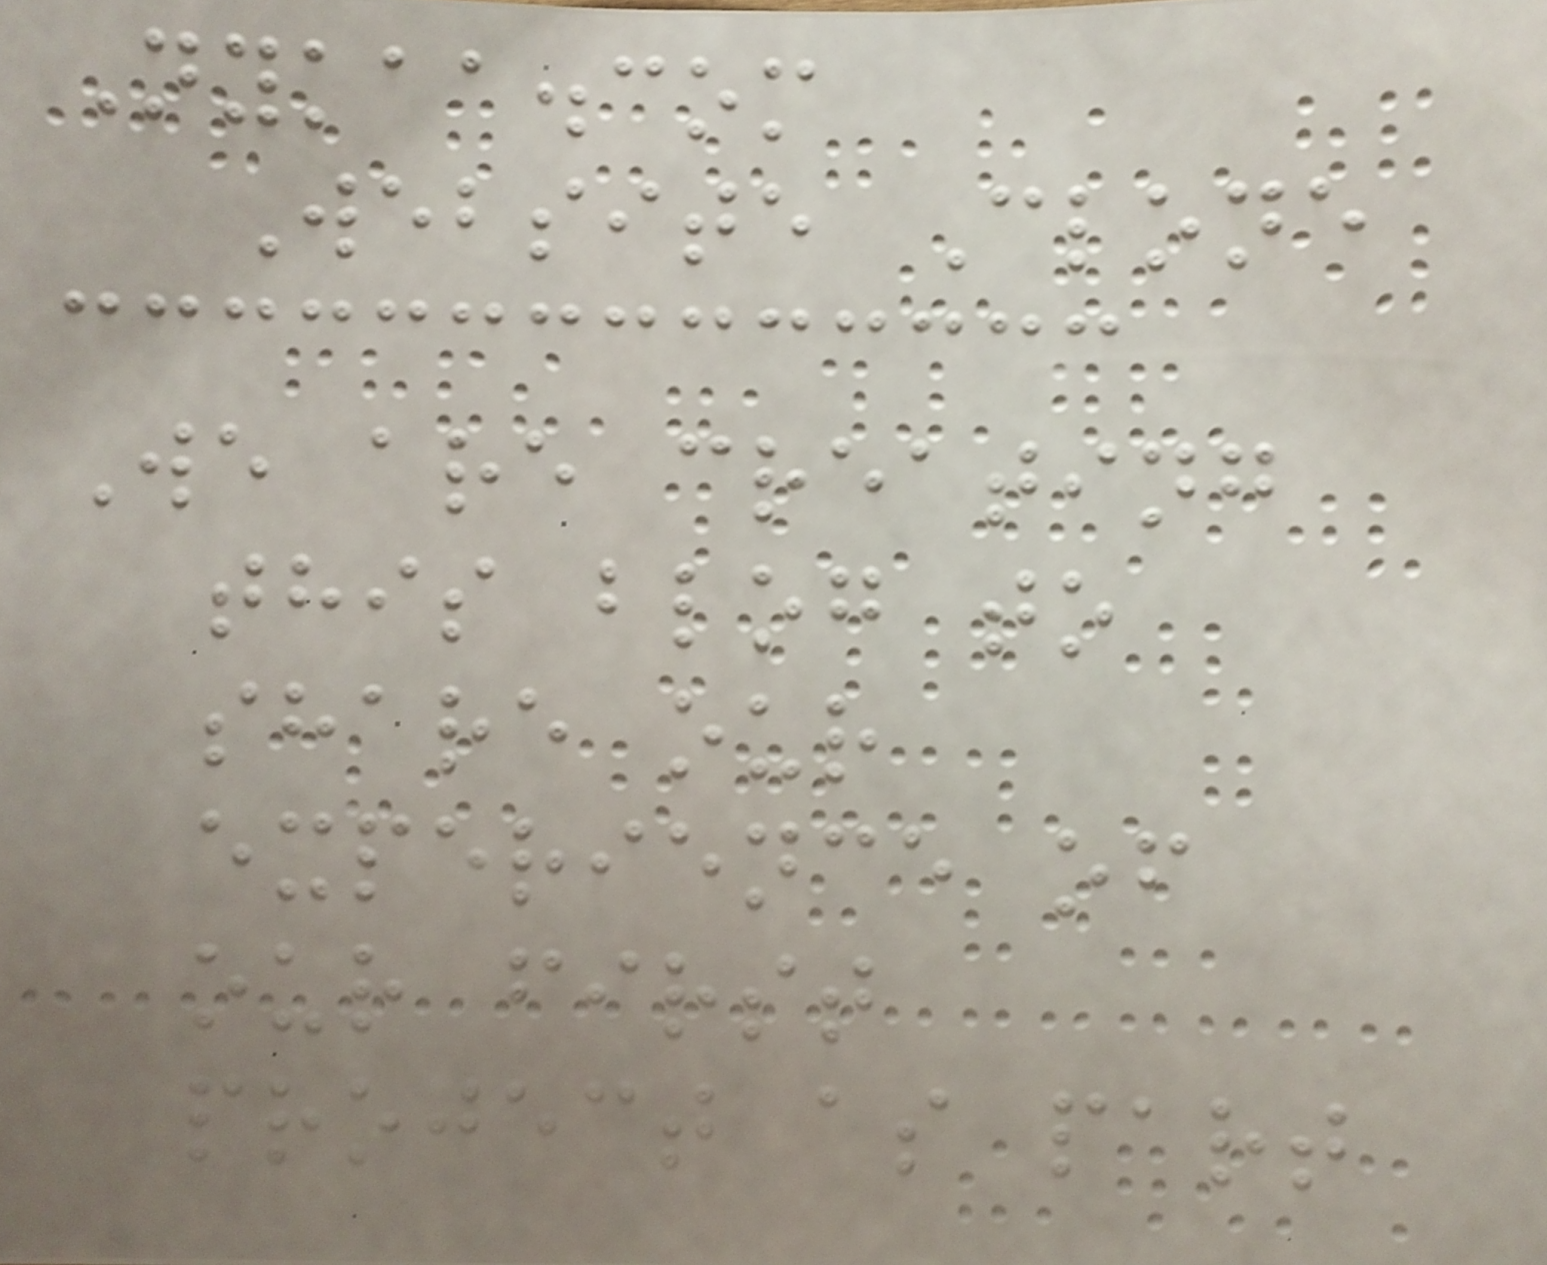Nykaa.com
Website Clone
We are creating
this blog to
share our
experience of
our first
project as part
